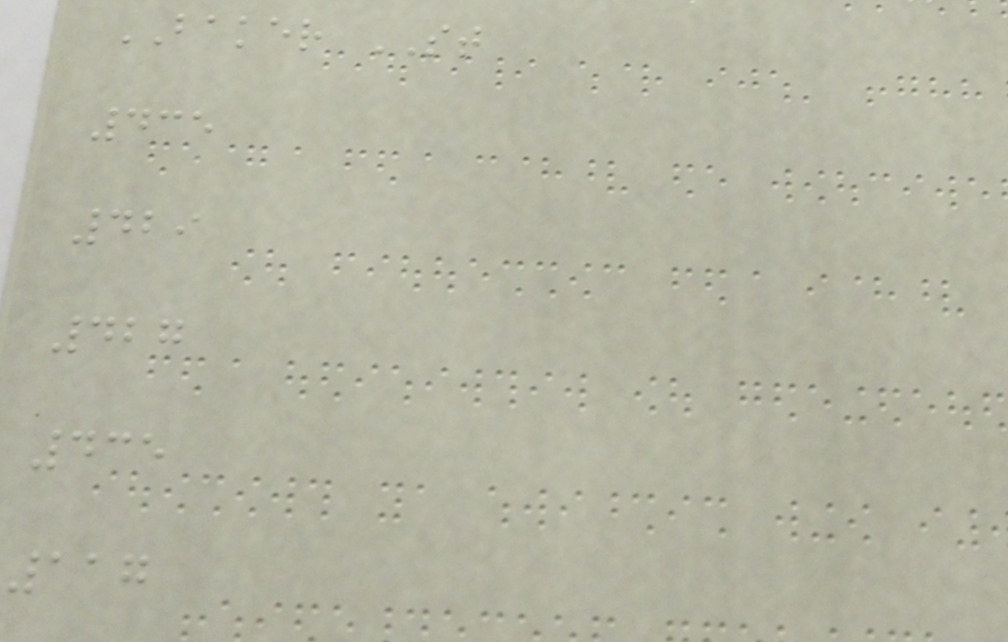BAKER ST
435
429
427
435
117
